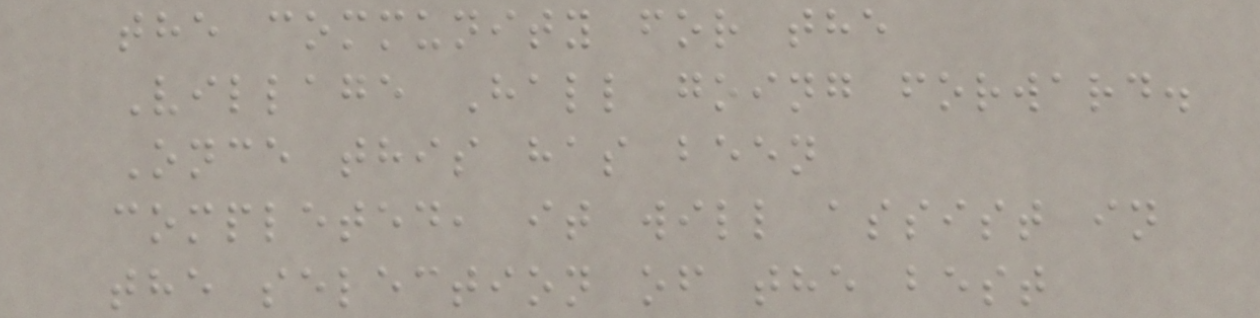the community for the
Village Hall going forward.
Once this has been
completed, it will assist in
the selection of the best
